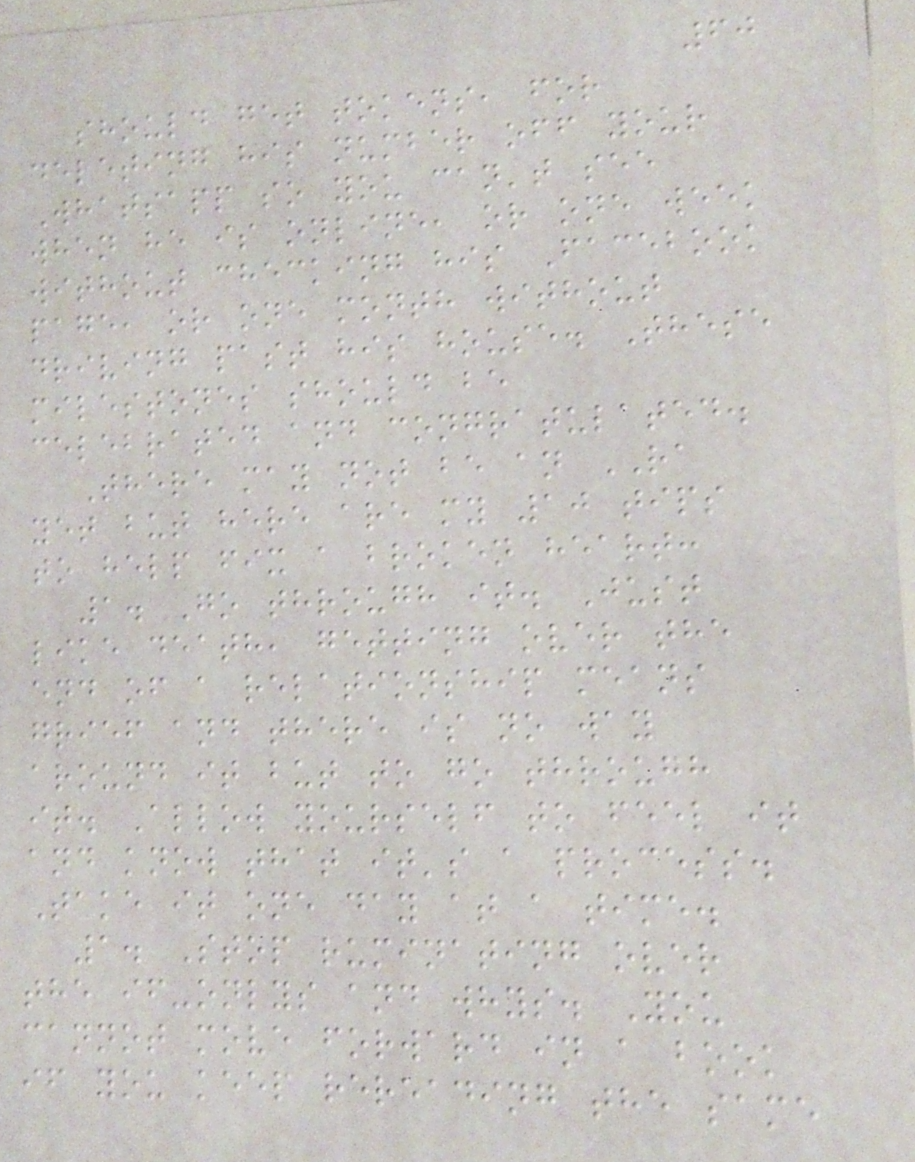60
should get tokens, for
deleting his number off your
Whatsapp so you can't see
when he is online, or one week
without checking his Facebook
page, or one month without
driving past his house. These
milestones should be
celebrated and congratulated.
There may not be an RA
yet but here are my 10 tips
to help fix a broken heart:
1. Go through it. Just
like death, getting over the
end of a relationship means
grief and there is no way
around it but to go through
it. Allow yourself to feel it
and know that it's a process.
Take it one day at a time.
1. Stop ruminating over
the if-onlys and whys. You
cannot move forward in a book
if you keep rereading the same
